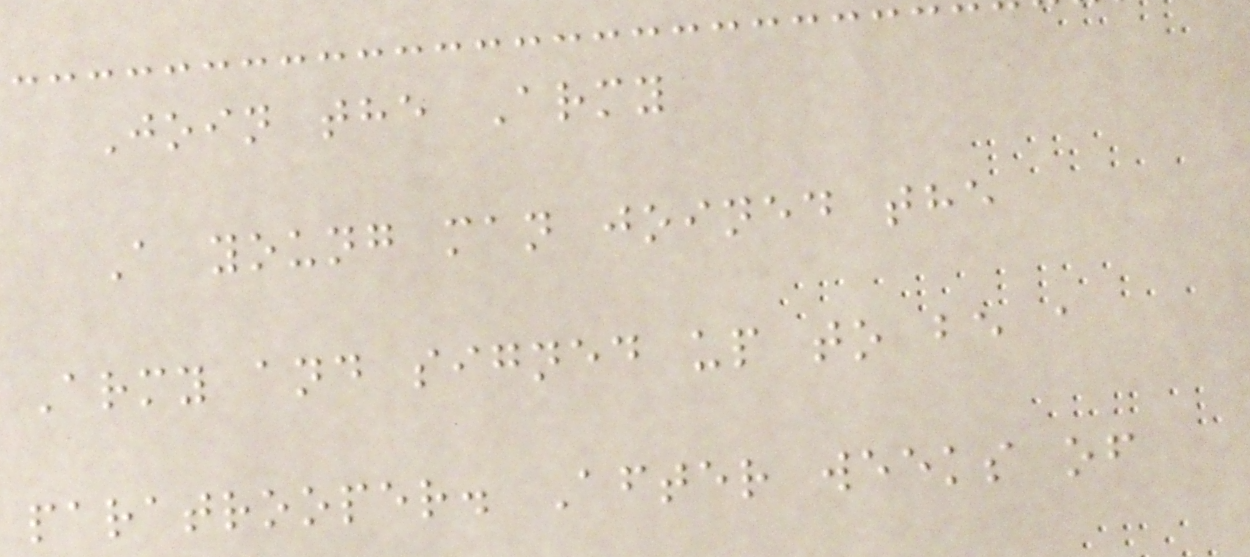Join the Army
A young man joined the
Army and signed up to be a
paratrooper. After weeks of
